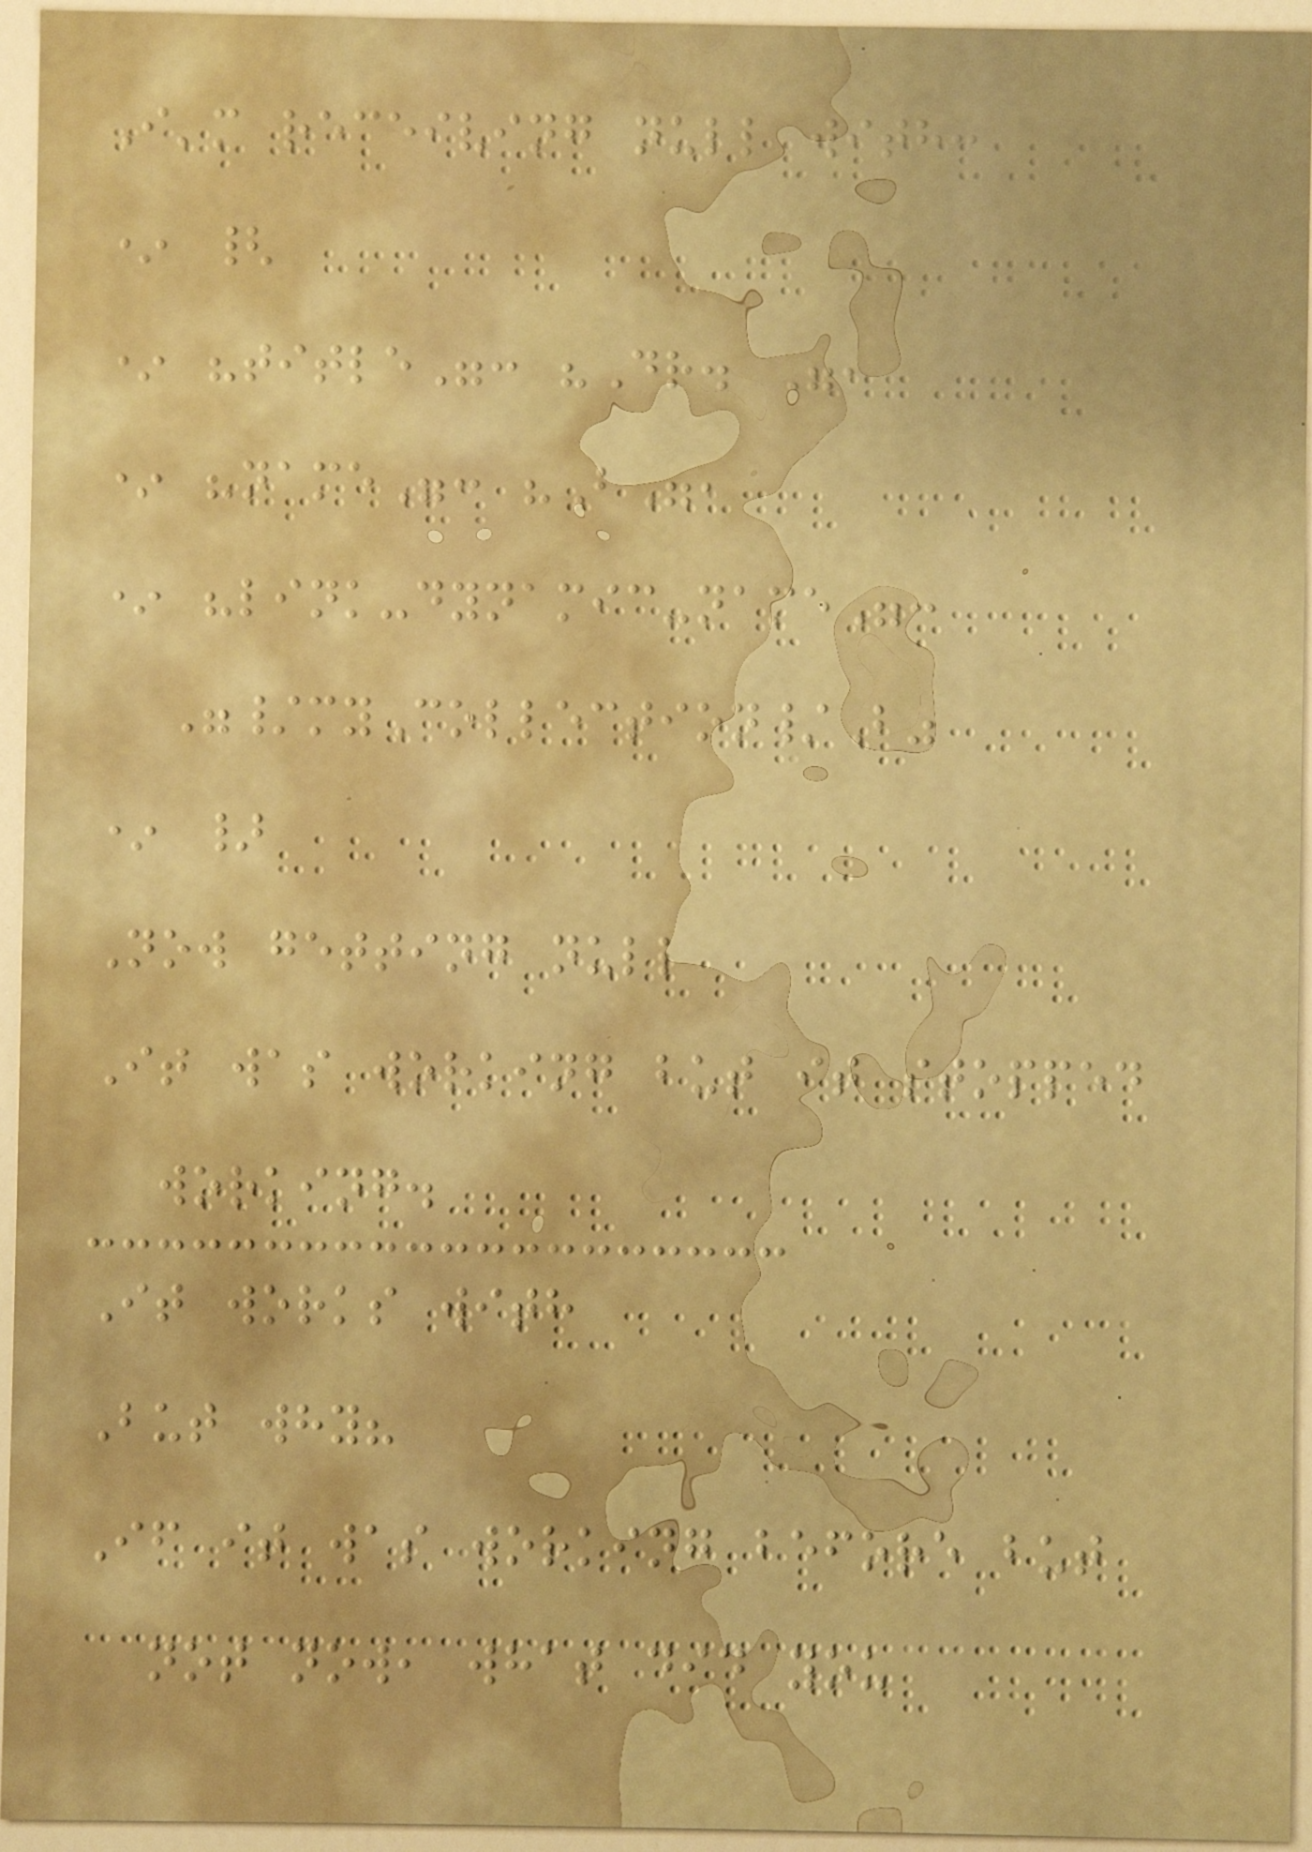I'm receiving null with:
* {
* "title": "Dr. ",
* "name": "B",
* "link-dynamic-name":
"/myCollection/B"
* }
Now getting null
It was working but it stopped
working.
It works with
But why?
If it was working before but
not now, what did you
